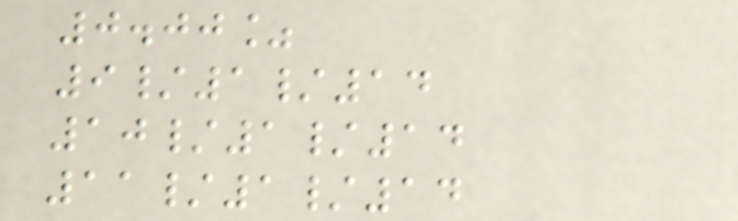0.00%
9/1/14
10/1/14
11/1/14
